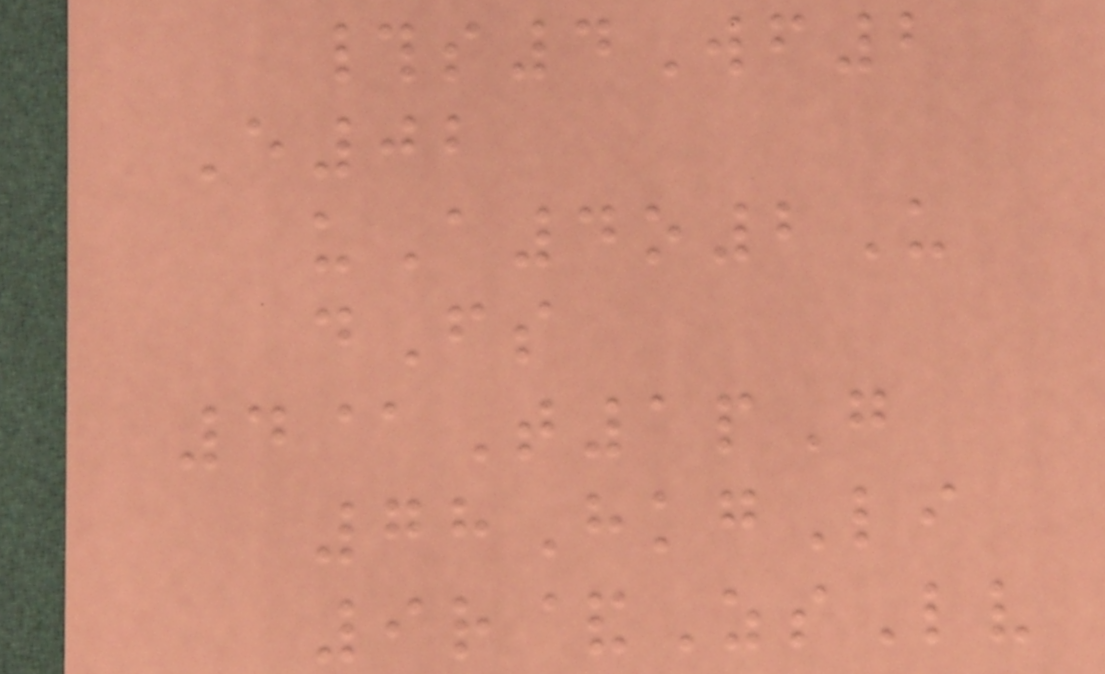#s4Wf2
E02
uA4o2U
dFs
4@T1pG
78HkgLi
9r&ZsLv
